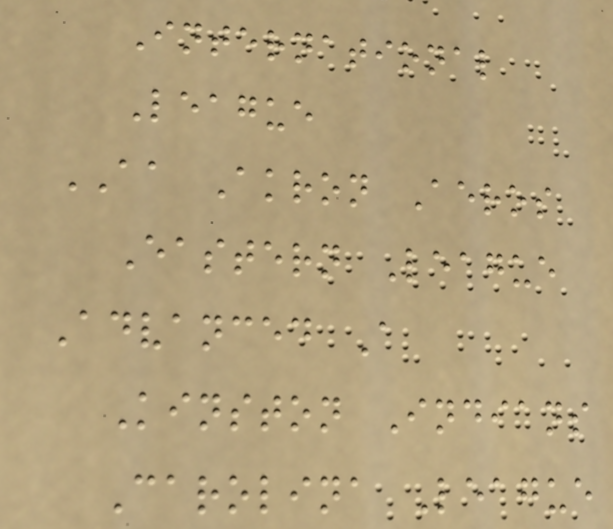International
League
AA Akron Aeros
Eastern League
Advanced A
Kinston Indians
Carolina League
